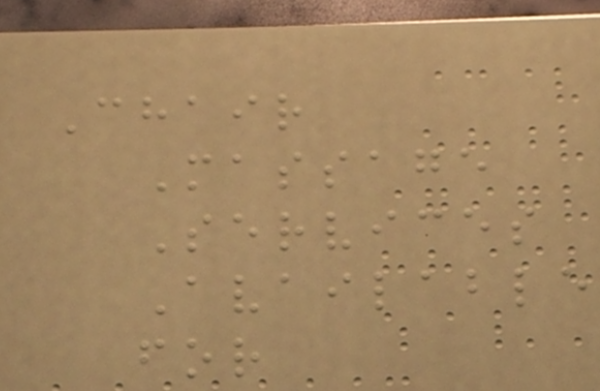Chair
Massage
Services
Available
for
